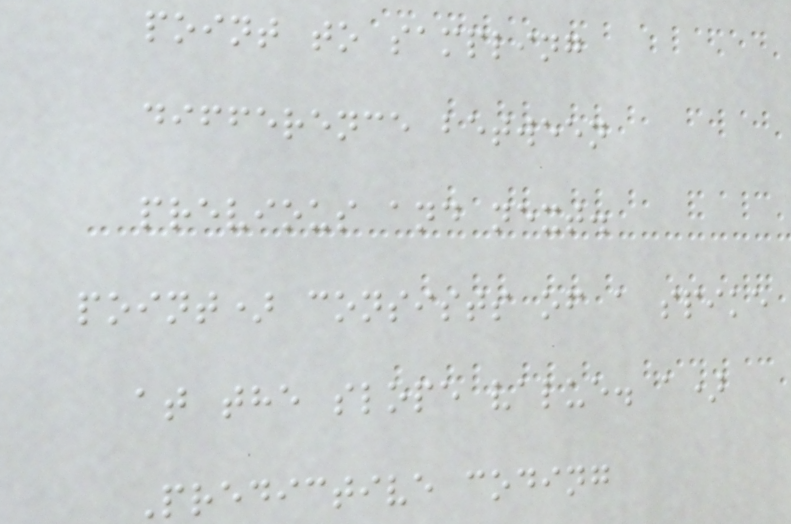point to sampling
difference between
previous and next.
point) consists of a spike
at the slope value. a)
Predictive coding
